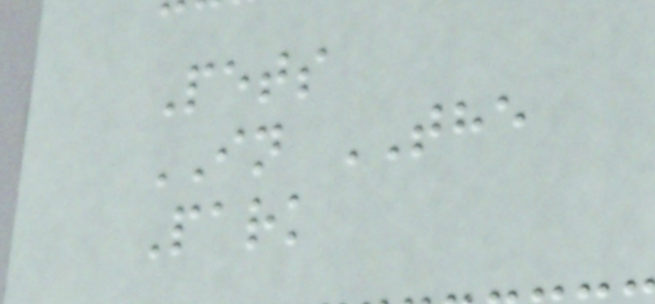Pets
IN THE
Park
